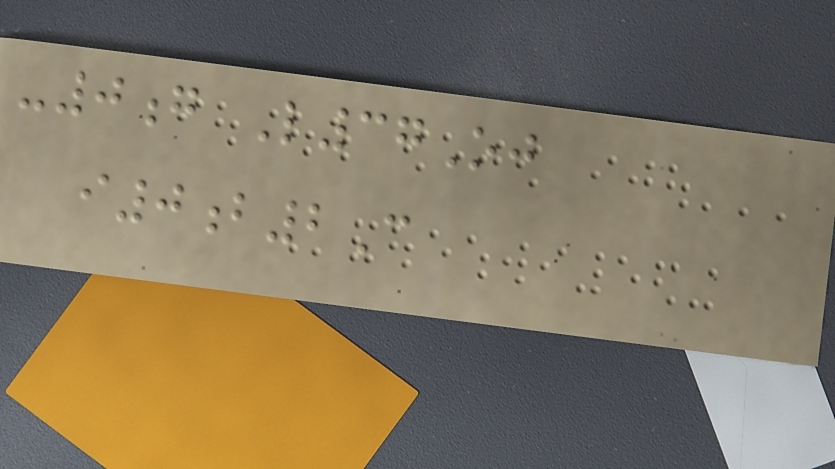-0g L37Oj
i0b2C
